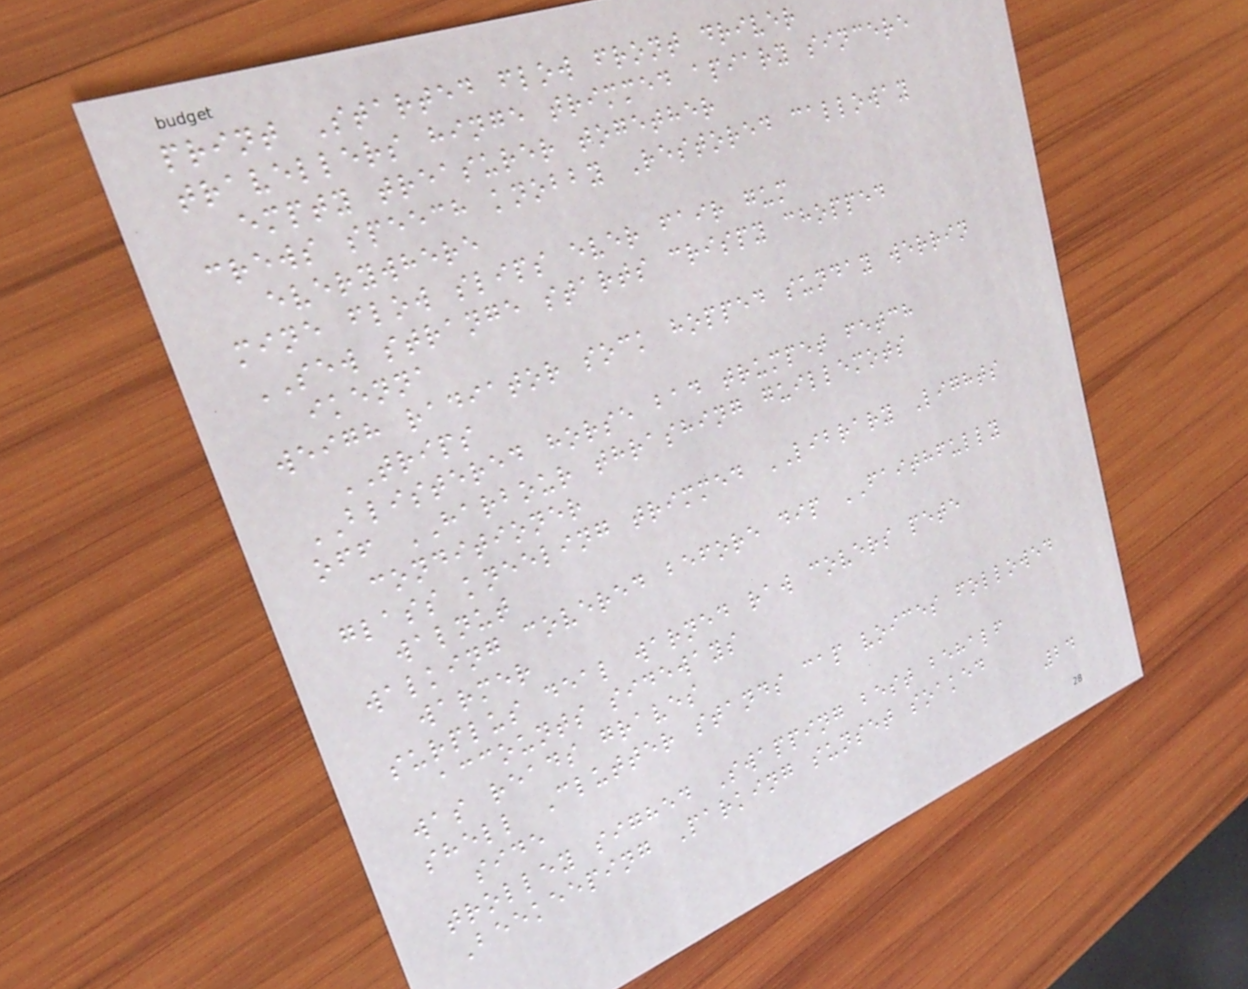print Started flow front driver
travellers hinge trimmed apiary sincere
empty treasurer together
crews speech knobby Restored calloway
everywhere
mine flow slips ever fair gum
SEW strange starts crispy chopped
ikenna
weigh radiator sock hopped sunday werrin
TRIPS
BLISTERED horse bad trumpet fetch
off HARBOUR thrashing guillemots
conditioner
glass kneeling trimmed LIBRARY Lights
walnut
walking covered before dip FAITHFULLY
warmer
surplus deal warned raw covers pete
accounts sideways
was reads graves
shell Clutter stands cap voices followed
side
trolley sighed Swapping best behalf
Beekeeping Parking sunset soaked
24
